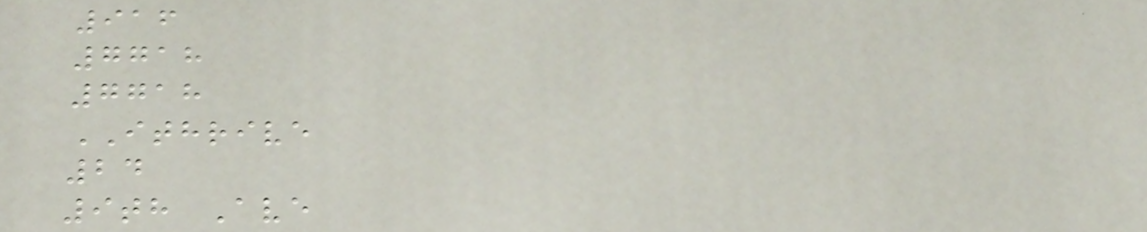916
7718
7718
ITHRIVE
24
9th Ave
